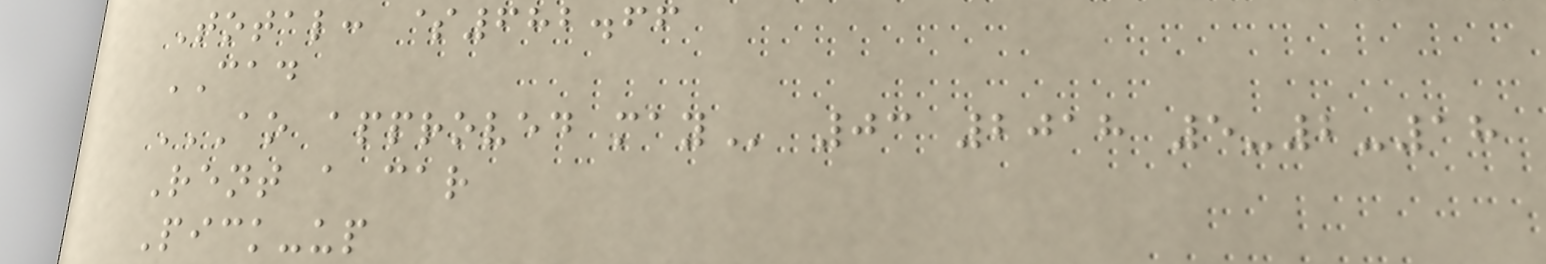Total: $682.66
CAD
AO APPROVED MAY 03 2018 5-2-18
Rent a car
Pick-up
